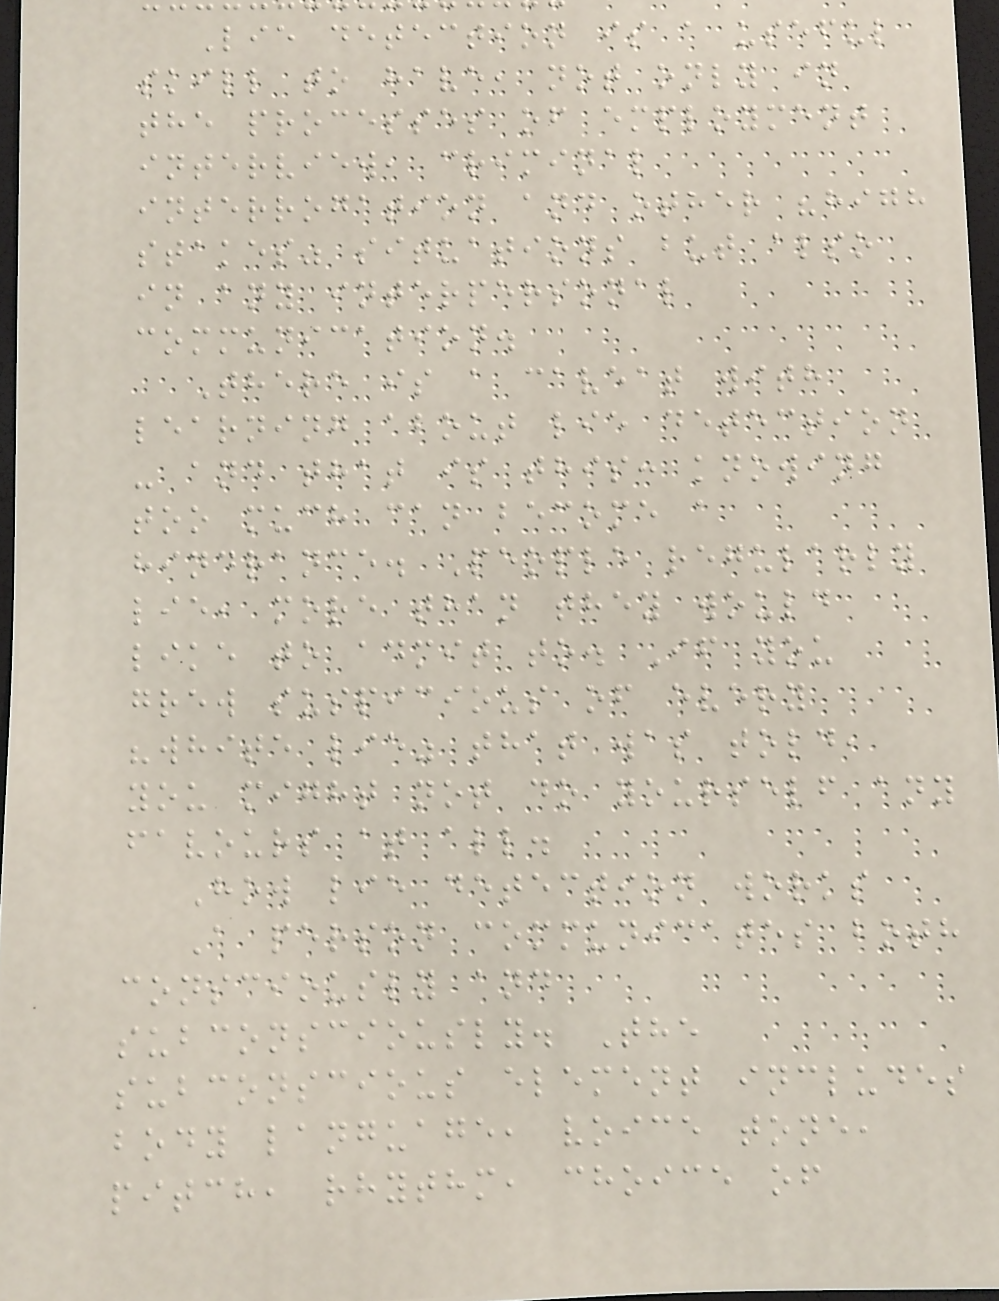Lie detection is a useful
skill to have, not only in
the processes of employment
interview, criminal
interrogation and other "high
stakes" situations but also
in any interpersonal
communication.
There is a caveat with
learning about lie detection
- and that is this: knowing
too much can become a
hindrance. People regularly
lie, more than they would
like to admit to. If you
grew suspicious of every
"white lie" that was told,
you might not do yourself any
favours at all.
How lie detection works
A person communicates both
consciously and
subconsciously. The
subconscious element includes
body language, voice tone,
pitch, rhythm, choice of
